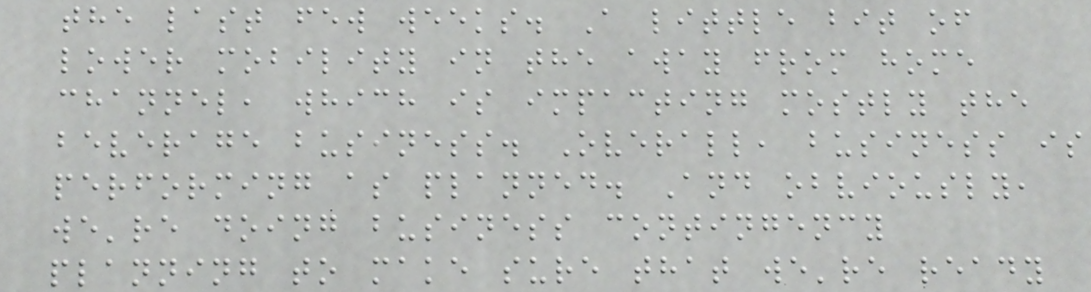the last few weeks. A little bit of
lower mobility in the away from home
channel, which is impacting mostly the
beverage business. Overall, business is
performing as planned. And obviously,
we're doing business contingency
planning to make sure that we're ready
